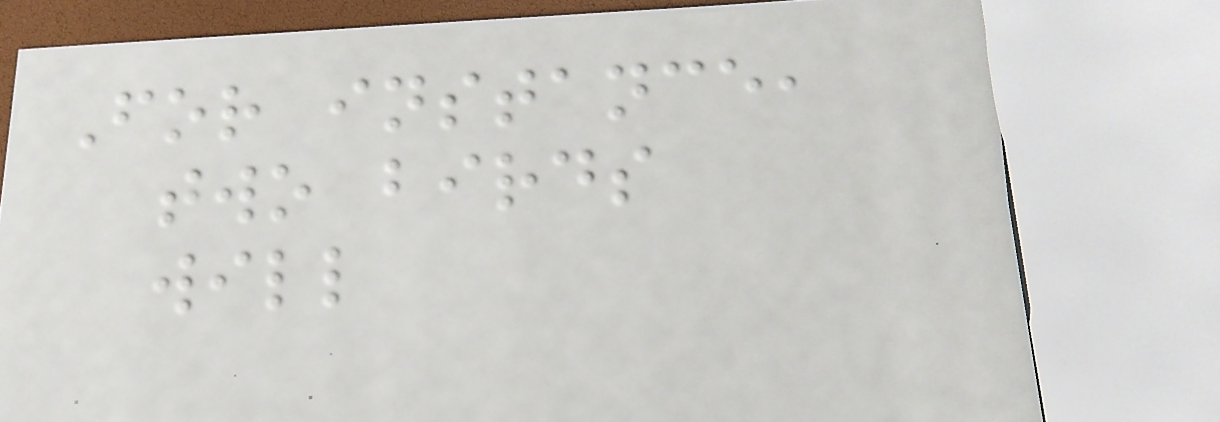For instance,
two birds
will
